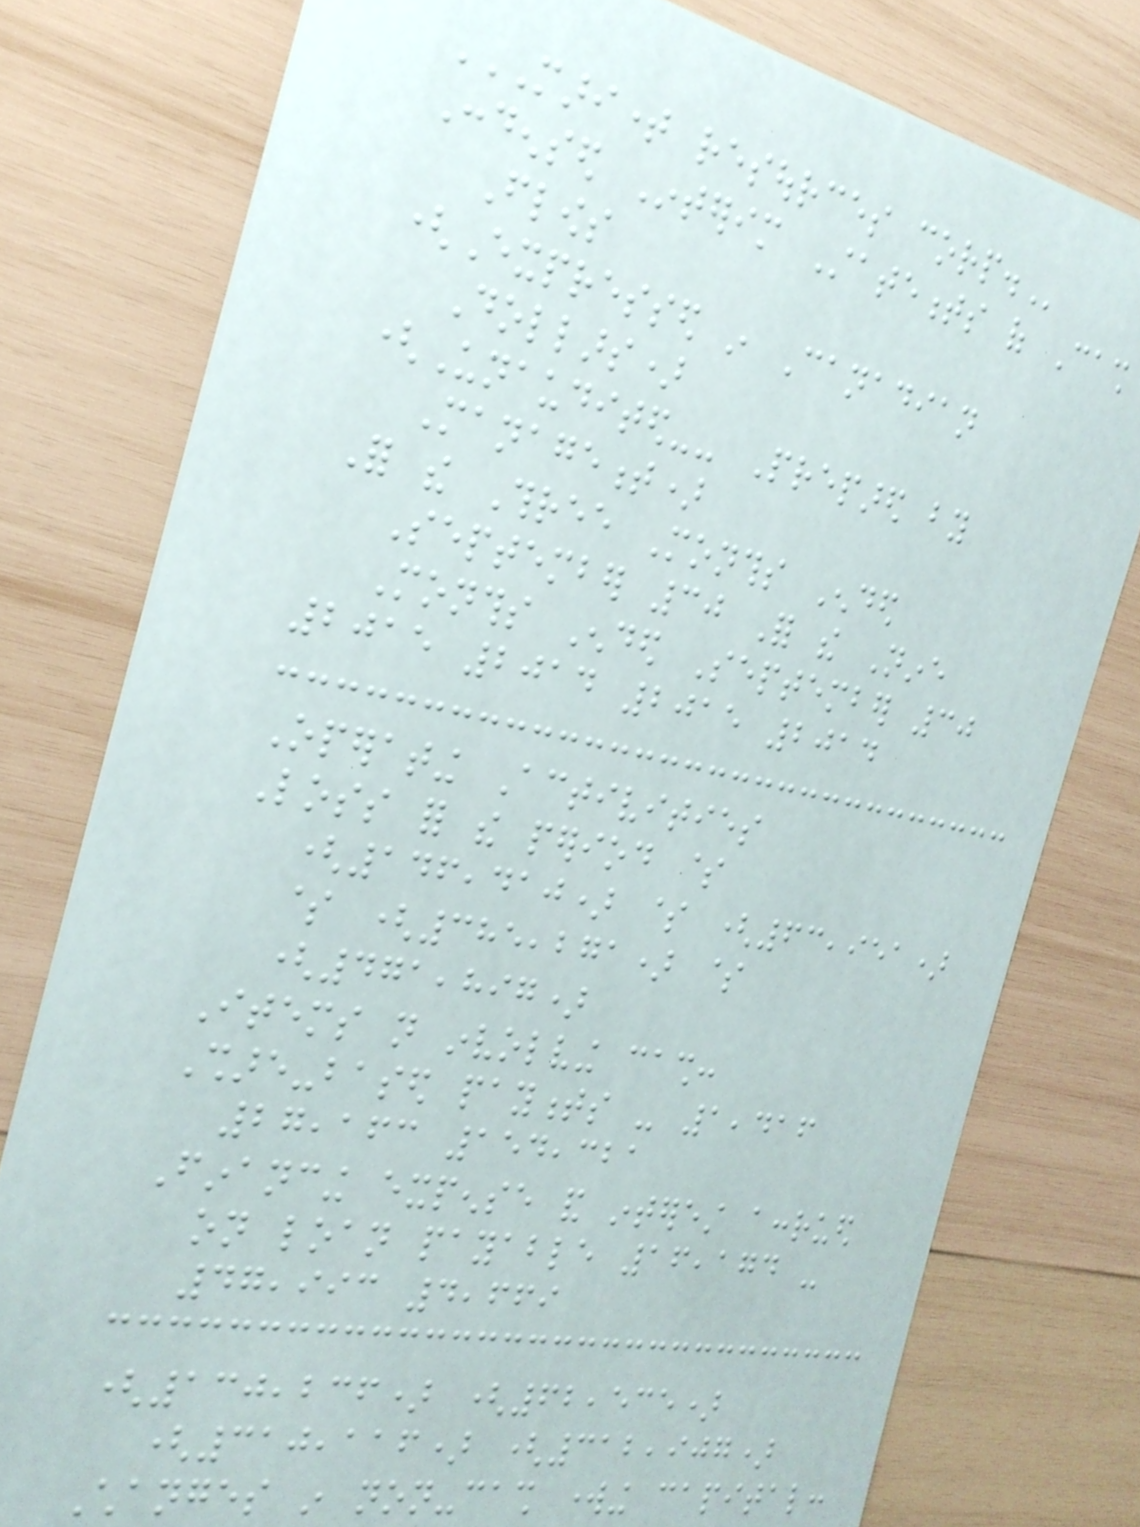MARITIME RESOURCES CORP.
Condensed Interim Statements of Cash
Flows
(Expressed in Canadian
Dollars)
(Unaudited-- Prepared by
Management)
For the Three Months Ended
September 30 For the Nine
Months Ended September 30
2015 2014 2015 2014
Operating Activities
Loss for the period $
(146,410) $ (63,951)
$ (385,271) $
(471,897)
Items not involving cash:
Share-based payments - 1,416
27,163 154,321
Financing expense and interest accrued
on loan payable 16,174 -
47,993 4,669
(130,236) (62,535)
(310,116) (312,907)
Changes in non-cash working capital:
